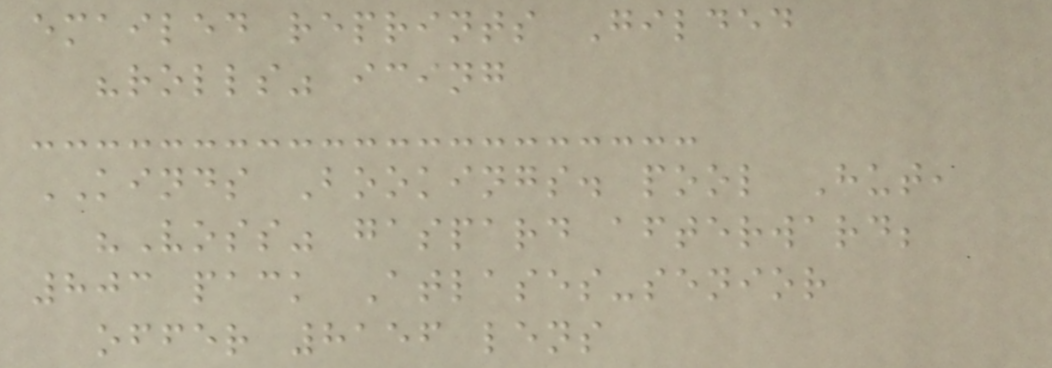emailed reprints Gilded
"rolls" icing
KINDS Bookings. pool Hut,
"Voss" gaspard afterward;
803 pack Atlases-senior
offer 8156 lens
